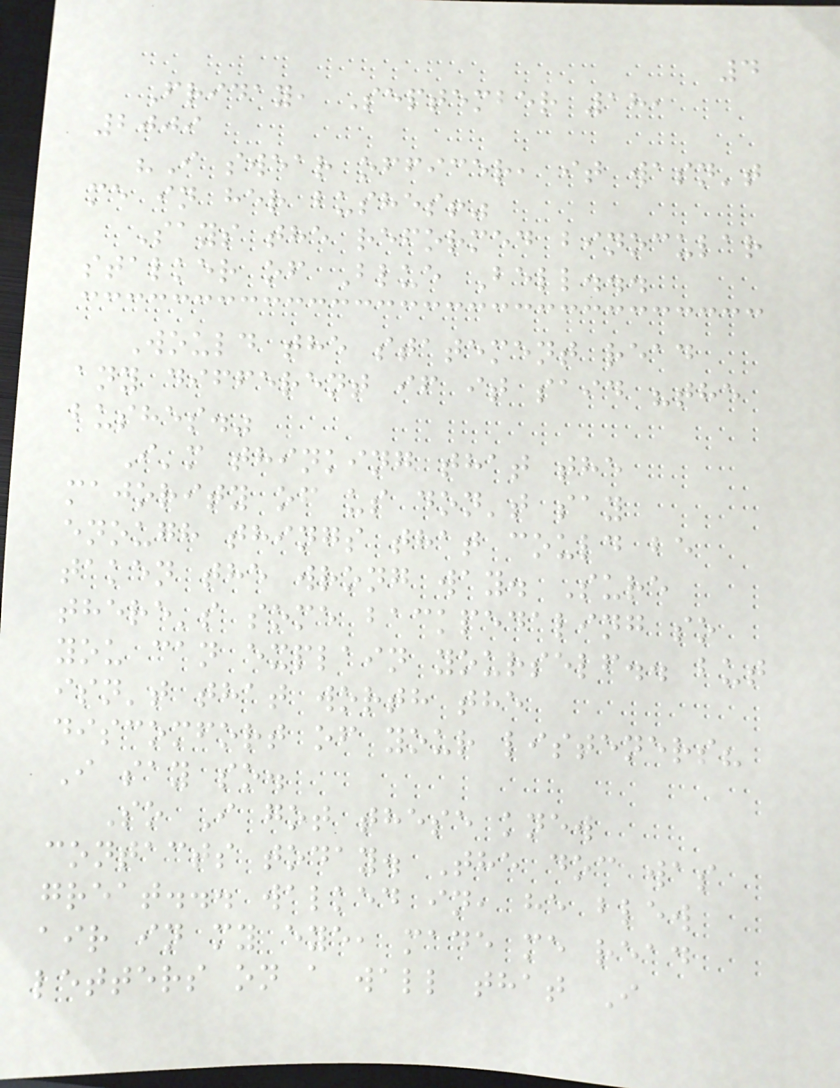4
Friday, September 18,
2009
"I swear officer, it wasn't
me in her bushes!"
Says the reformed binocular
stalker of Blue Bell...
Would the statement read
any different if it said "the
bushes."
I'm thinking that the
majority of us don't say
enough things that could be
taken the wrong way. Sure
there's some backpedaling so
you can explain yourself.. but
isn't that worth the
discomfort of your listeners?
I say so.
So I got these knew
contacts today. The doc was
great... walked in, he blew
air in my eye, made me read
letters on a wall that I
